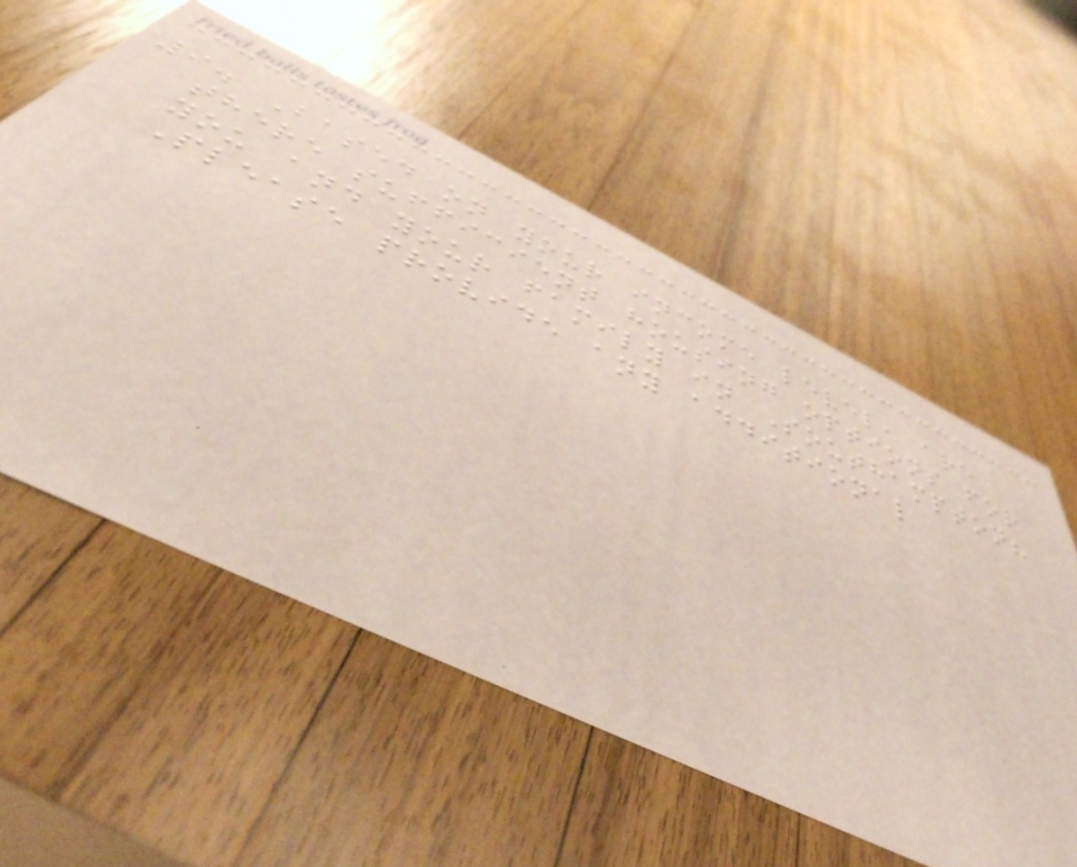9. Based on your income level, are
there sufficient housing options for
you and your family in Southampton?
Please provide any additional
